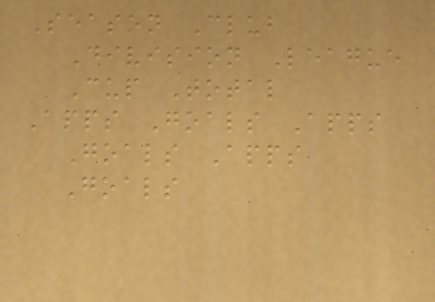Season Club
Division League
Cup Total
Apps Goals Apps
Goals Apps
Goals
